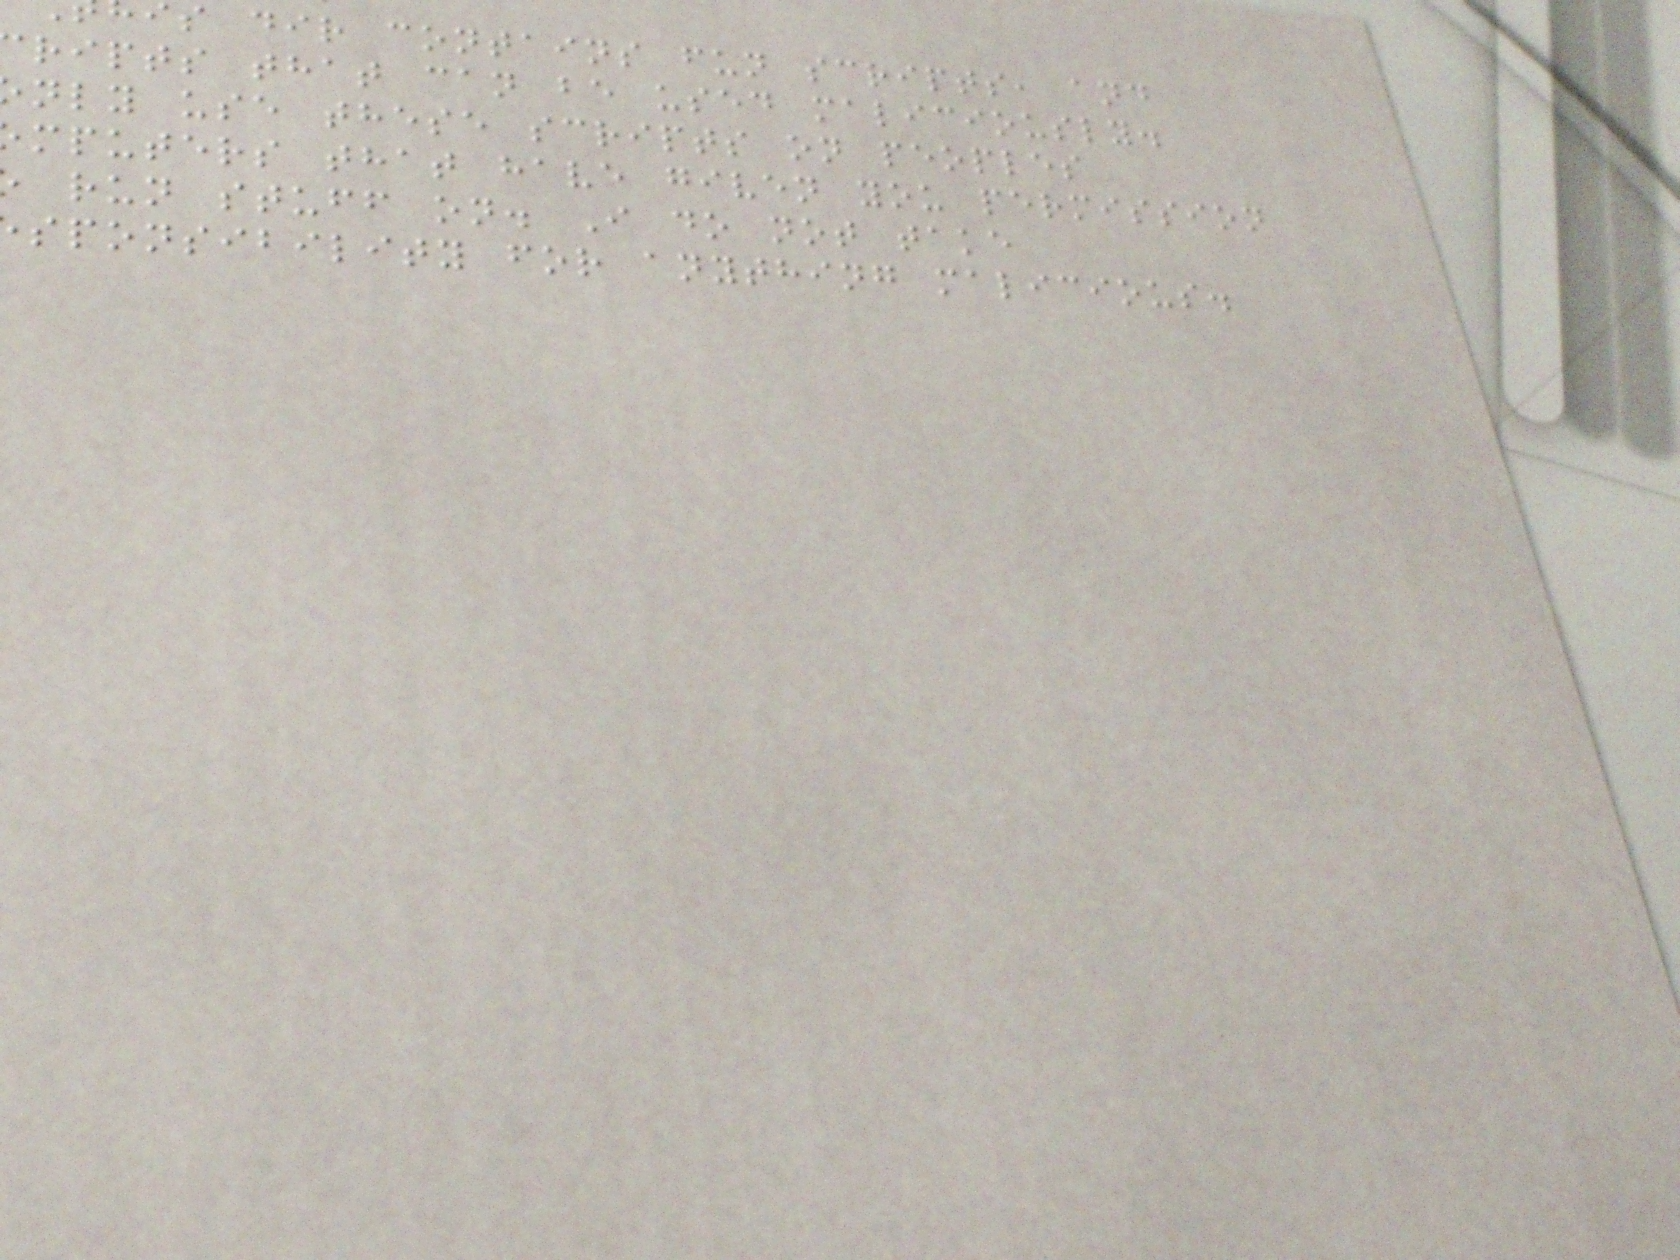s dir contains fun scripts, and
ripts that can be used maliciously.
nly use these scripts on peoples
mputers that have given you permission
run stuff on. I do not take
sponsibility for anything malicious.
